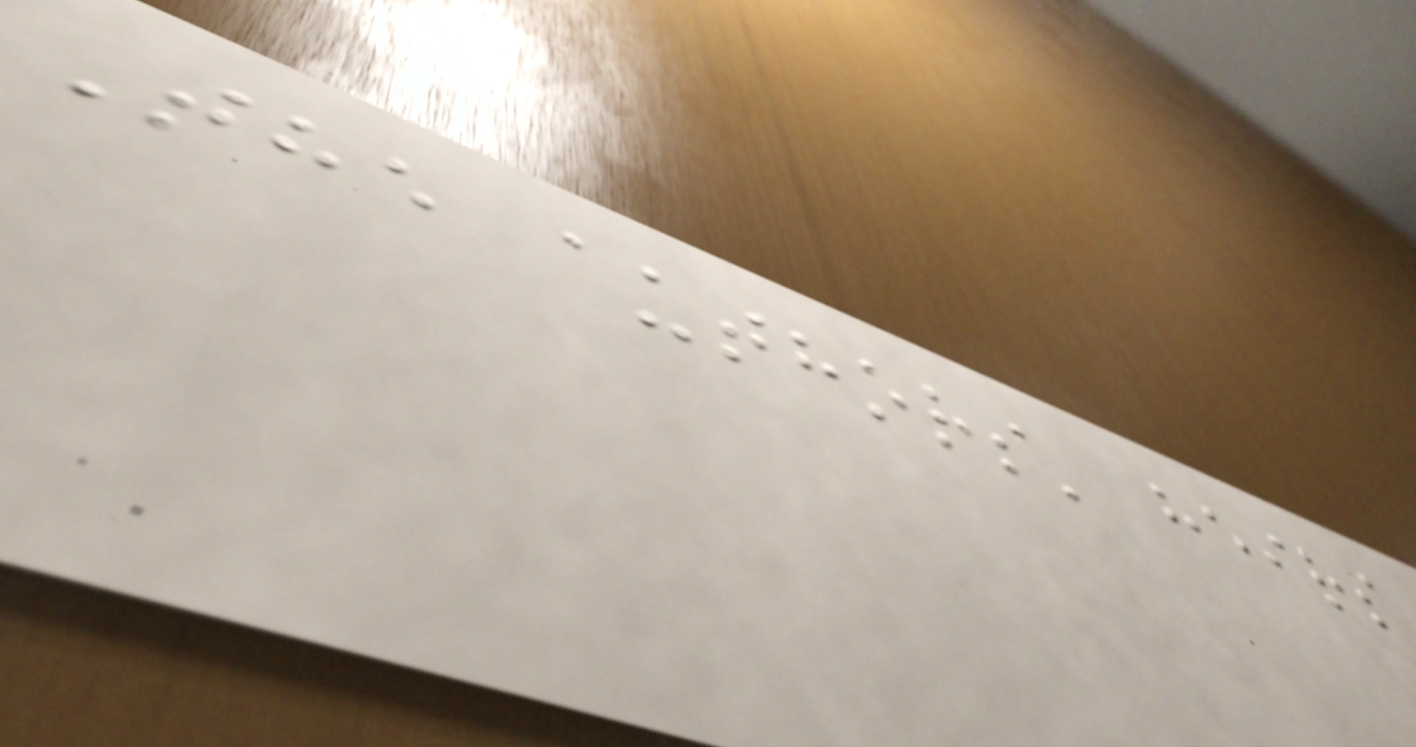The authors' heirs
